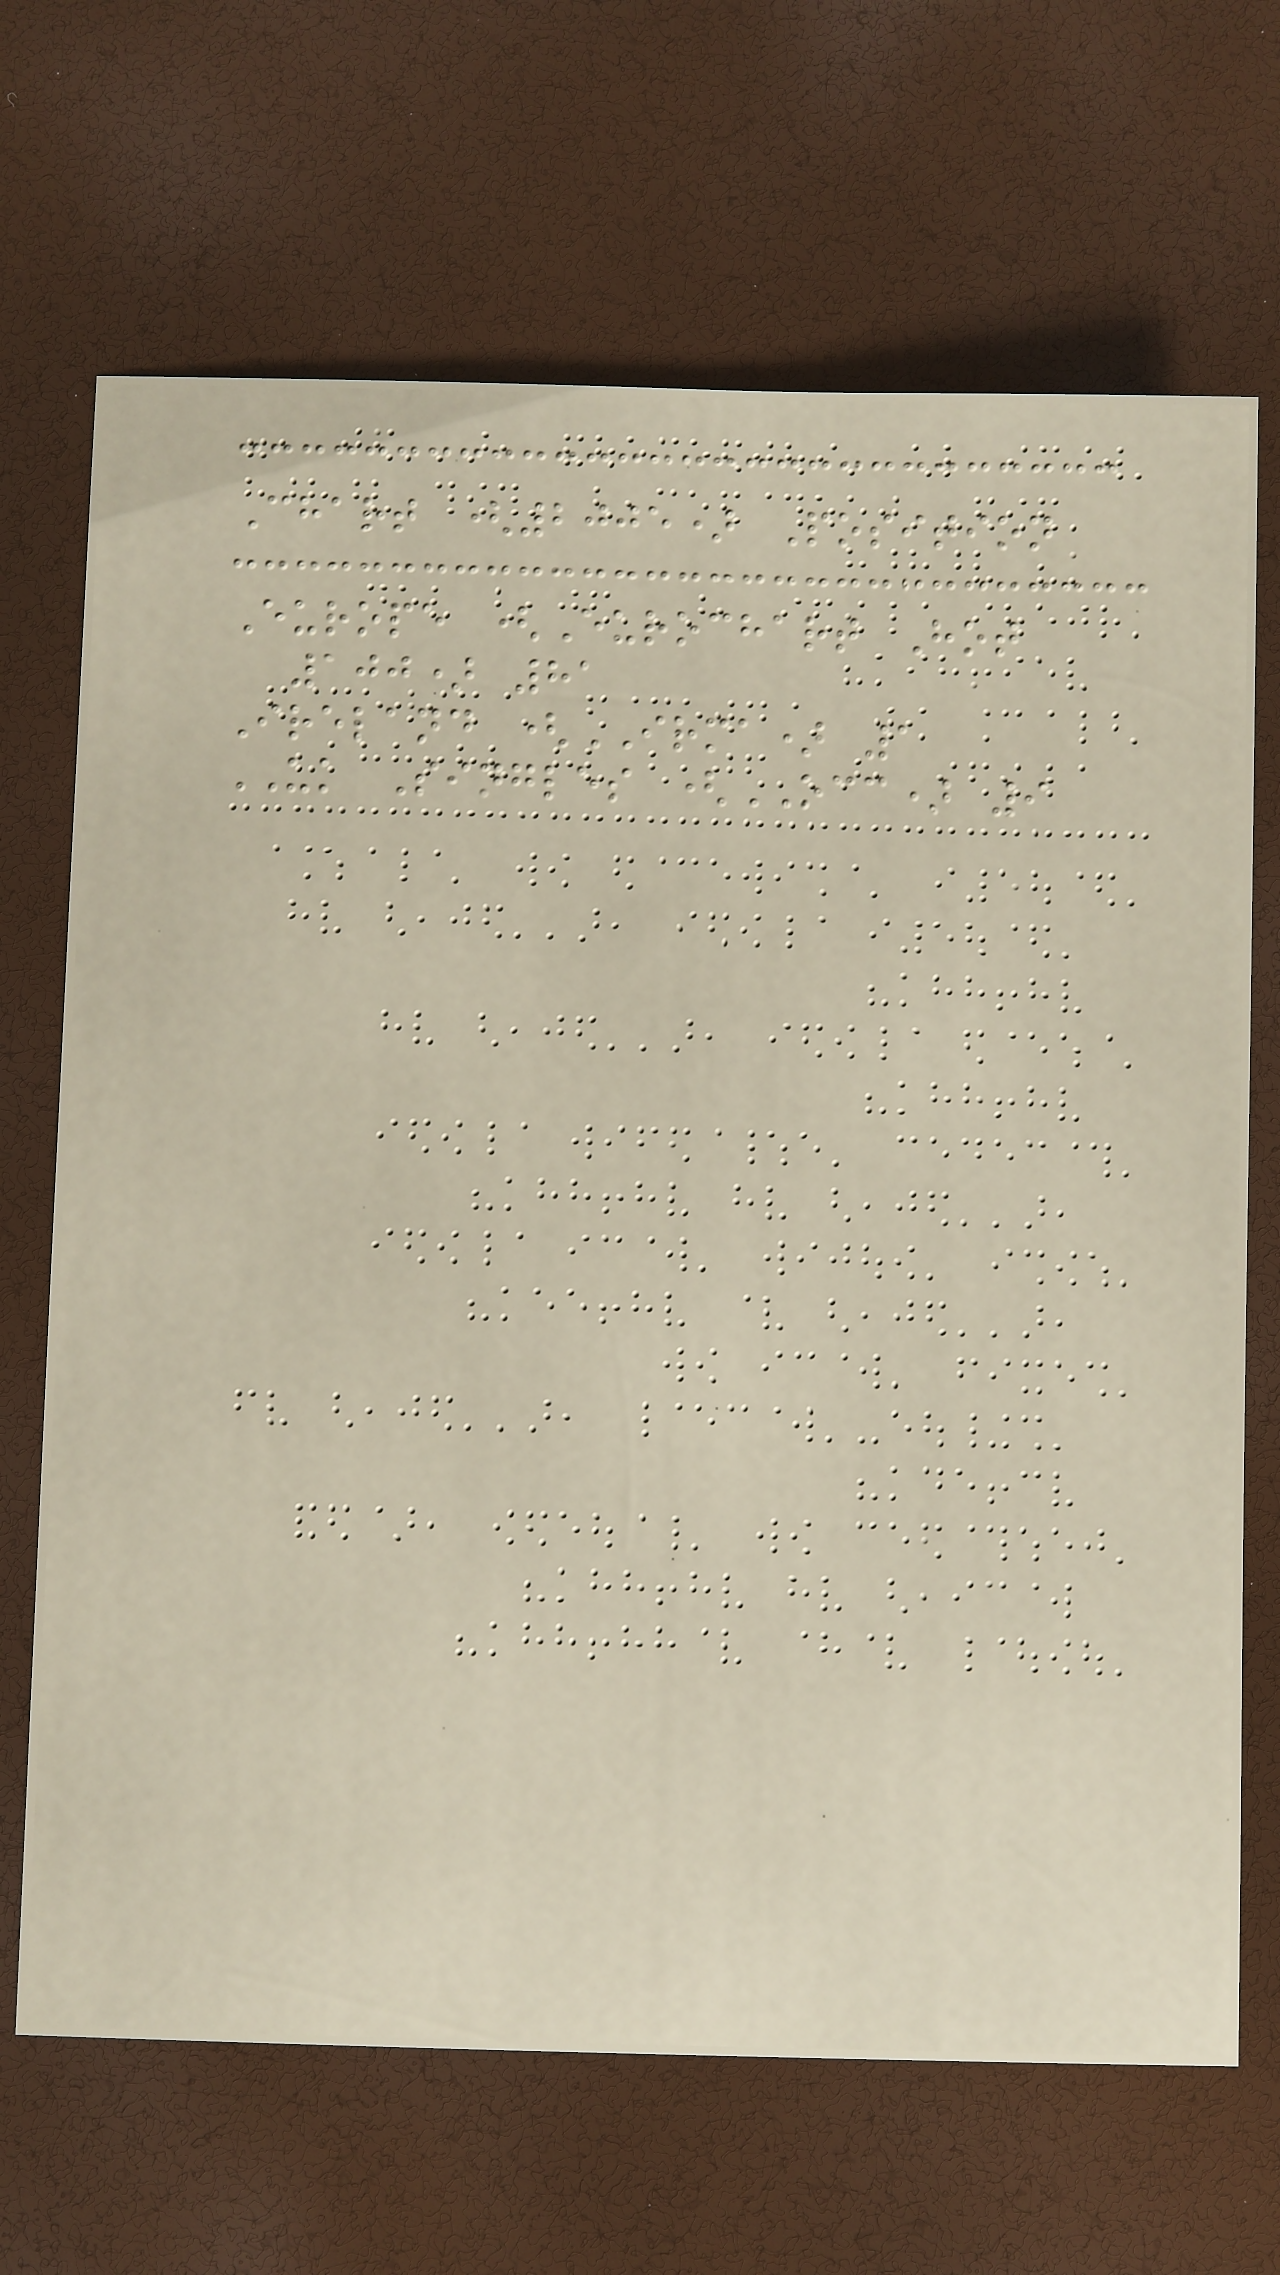Chart (2005) Position
Europe (Eurochart Hot
100) 81
Ireland (IRMA) 1
UK Singles (OCC) 9
